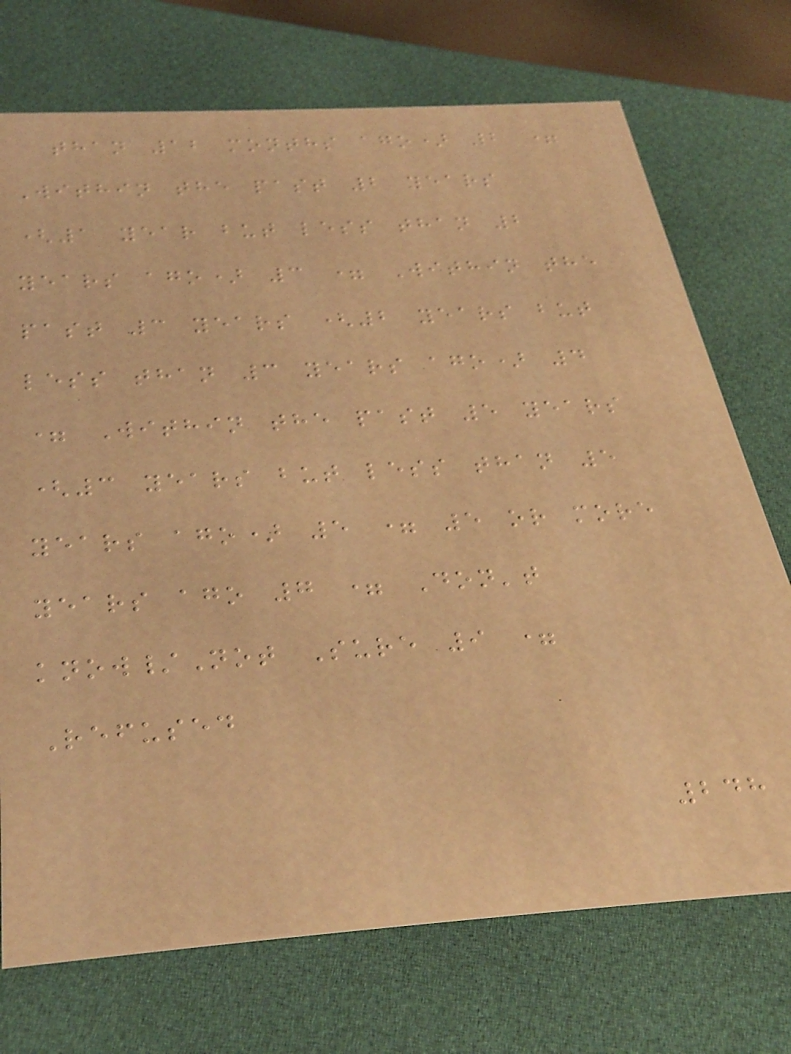than 12 months ago) 2 =
Within the past 2 years
(1 year but less than 2
years ago) 3 = Within the
past 3 years (2 years but
less than 3 years ago) 4
= Within the past 5 years
(3 years but less than 5
years ago) 5 = 5 or more
years ago 7 = Don't
know/Not Sure 9 =
Refused
248
